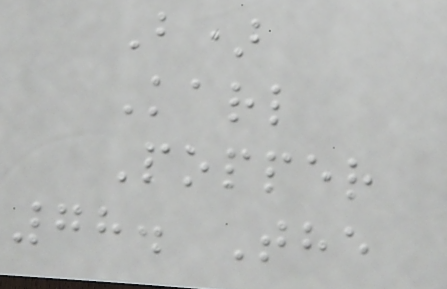B)
Karl
Popper
78. The
